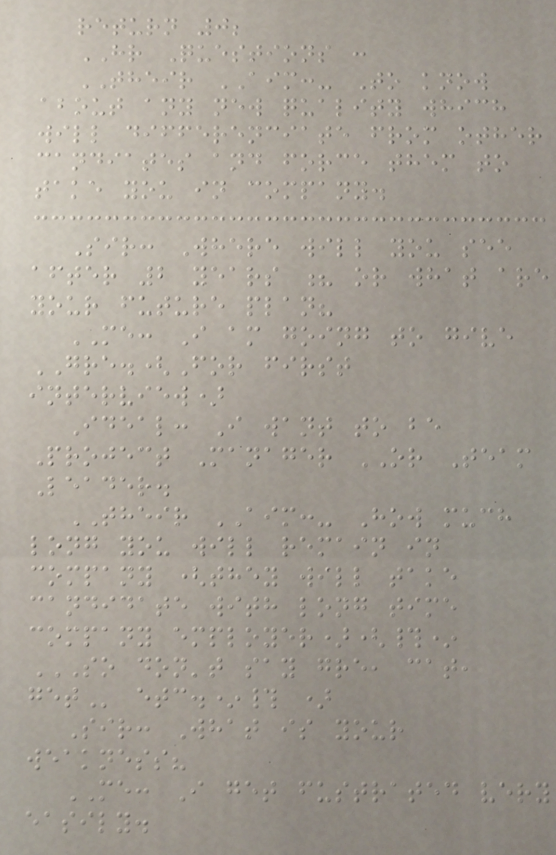return 0;
HR Questions :
THEIR AIM:- To know
about any new quality which
will differenciate from other
candiates and force them to
take you in company.
Sir: Where will you see
after 2 years ? or what are
your future plan?
ME: I am going to give
GRE.(For first
interview)
Ideal: I want to be
Project Manager OR Team
Leader.
THEIR AIM:- How much
long you will remain in
company (they will take
candidate with long time
company employer)(#*
SO DON'T SAY GRE, CAT,
GET etc.*# )
Sir: What is your
weakness?
ME: I get fustrated very
easily.
